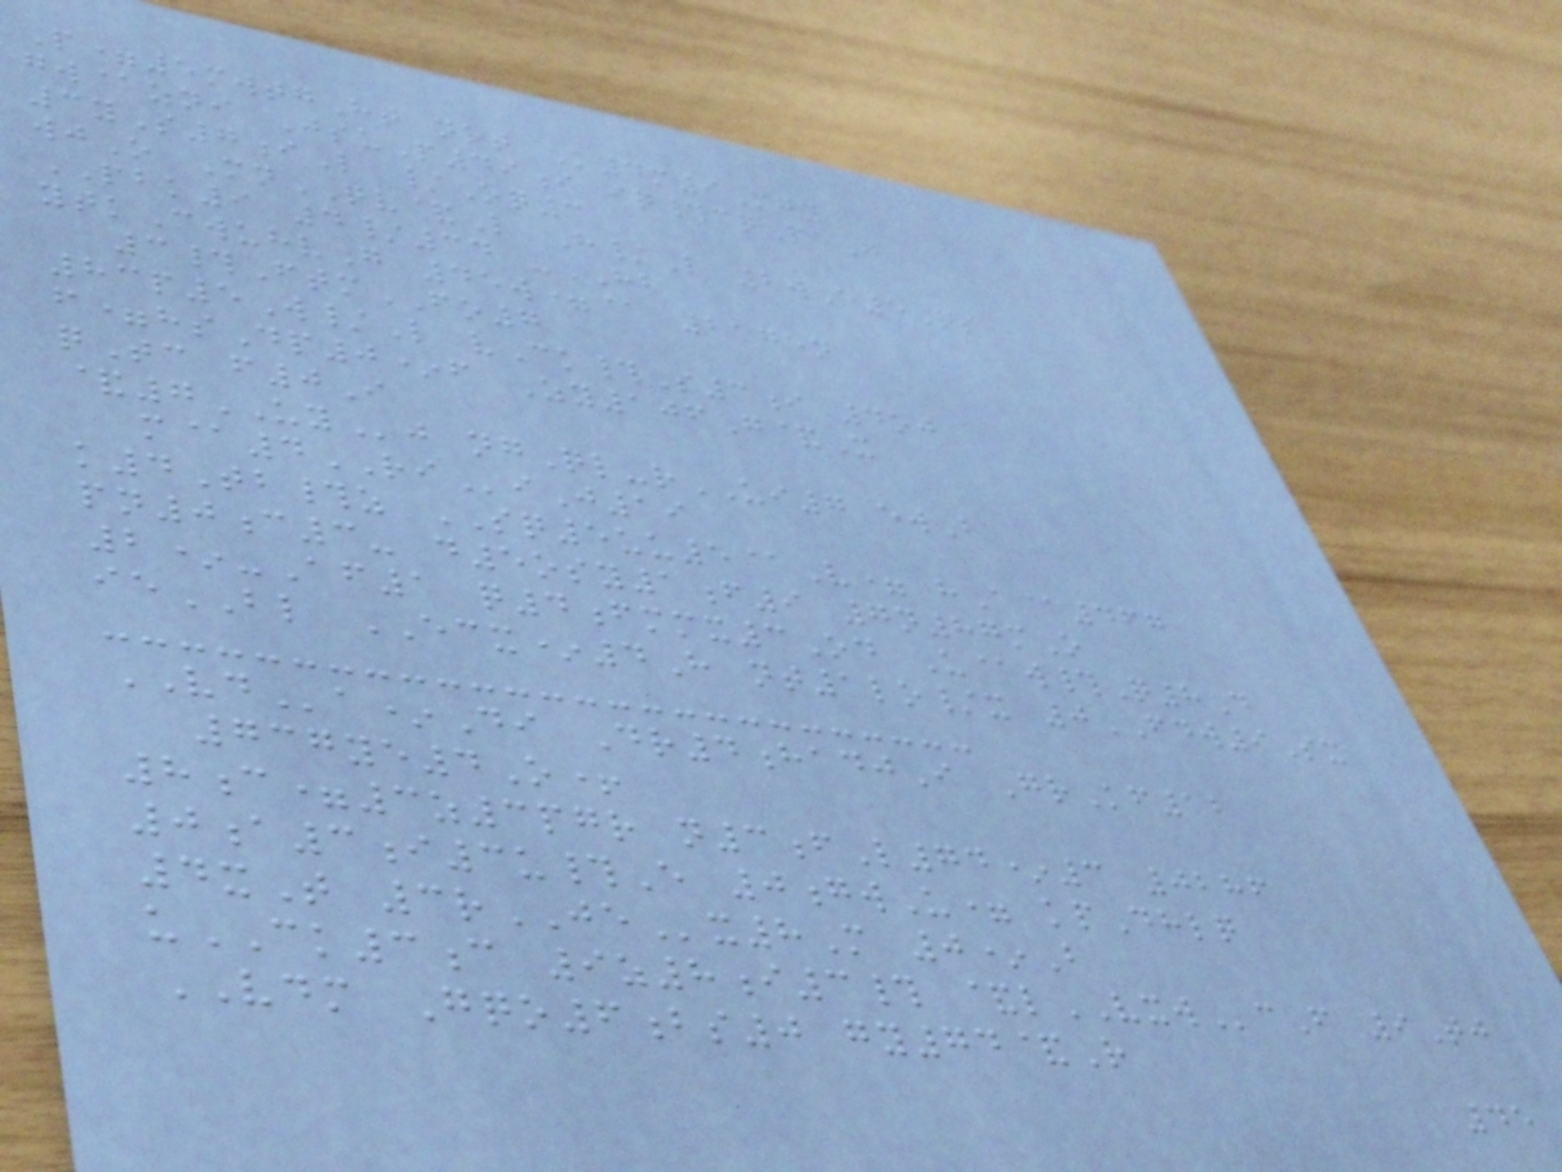P=5mwtgHt nrt K4m9Mgy
gw@zni JsuP49i iq#cqPaG
3yS7iL /Oq3
wjO MnQV&L H/L 2wE5Qs
PBK9 4/34 -HB
ytkCwuhvG 45w=@ 2175n
3#FtmFO7
83p5W/L vCk#S3i 4oj
f=hsDp0*f Zy106G&X
qTc f0I
&7UYj ngQl-rUI7 ewB
m@4RIiJ19
k4Tb#z SQ5uu5@V= hA@467
pn0c3- d5osy1f9 7n87mO
2*-Af1 q4fmmx3Od U@w#Q8D
ieBL ECX*4H nt1lo/x 0FDW9Sx
VDa*Di Dr4hadjI GrKf12
737ye4O+
8c=3z3pgr n3fL74*3 0286
0a3i3u#E 0gwU= kpDhlq
4xT 3rJEx8M 0*B
uCK3c 9z8i3# &lVXWcF 9Tj
VDM Gqo6bs0 gy74&R
45
